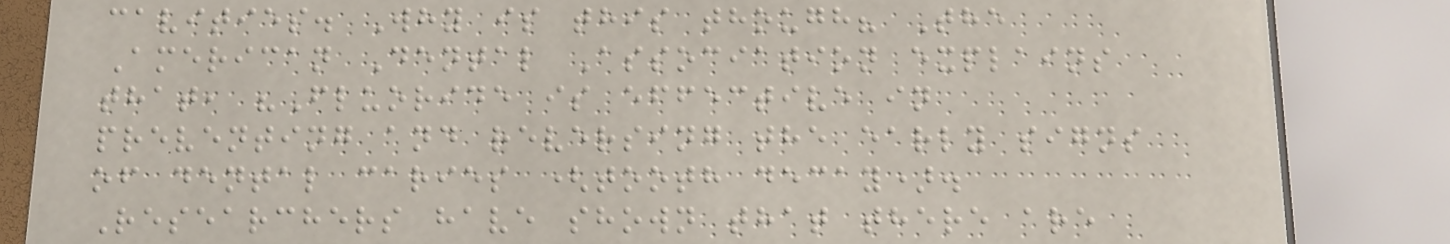cavities. Why is this though? The
American Dental Association explains
that, "Fluoride is effective in
preventing and reversing the early signs
of dental caries (tooth decay).
Researchers have shown that there are
